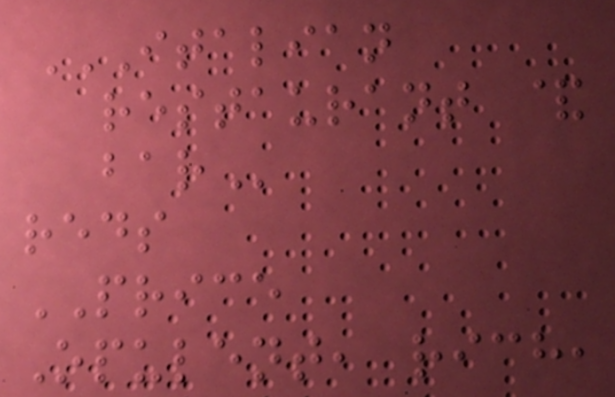ITALIAN
RESTAURANT &
BAR
reds
PRICE
Opulent, rich,
